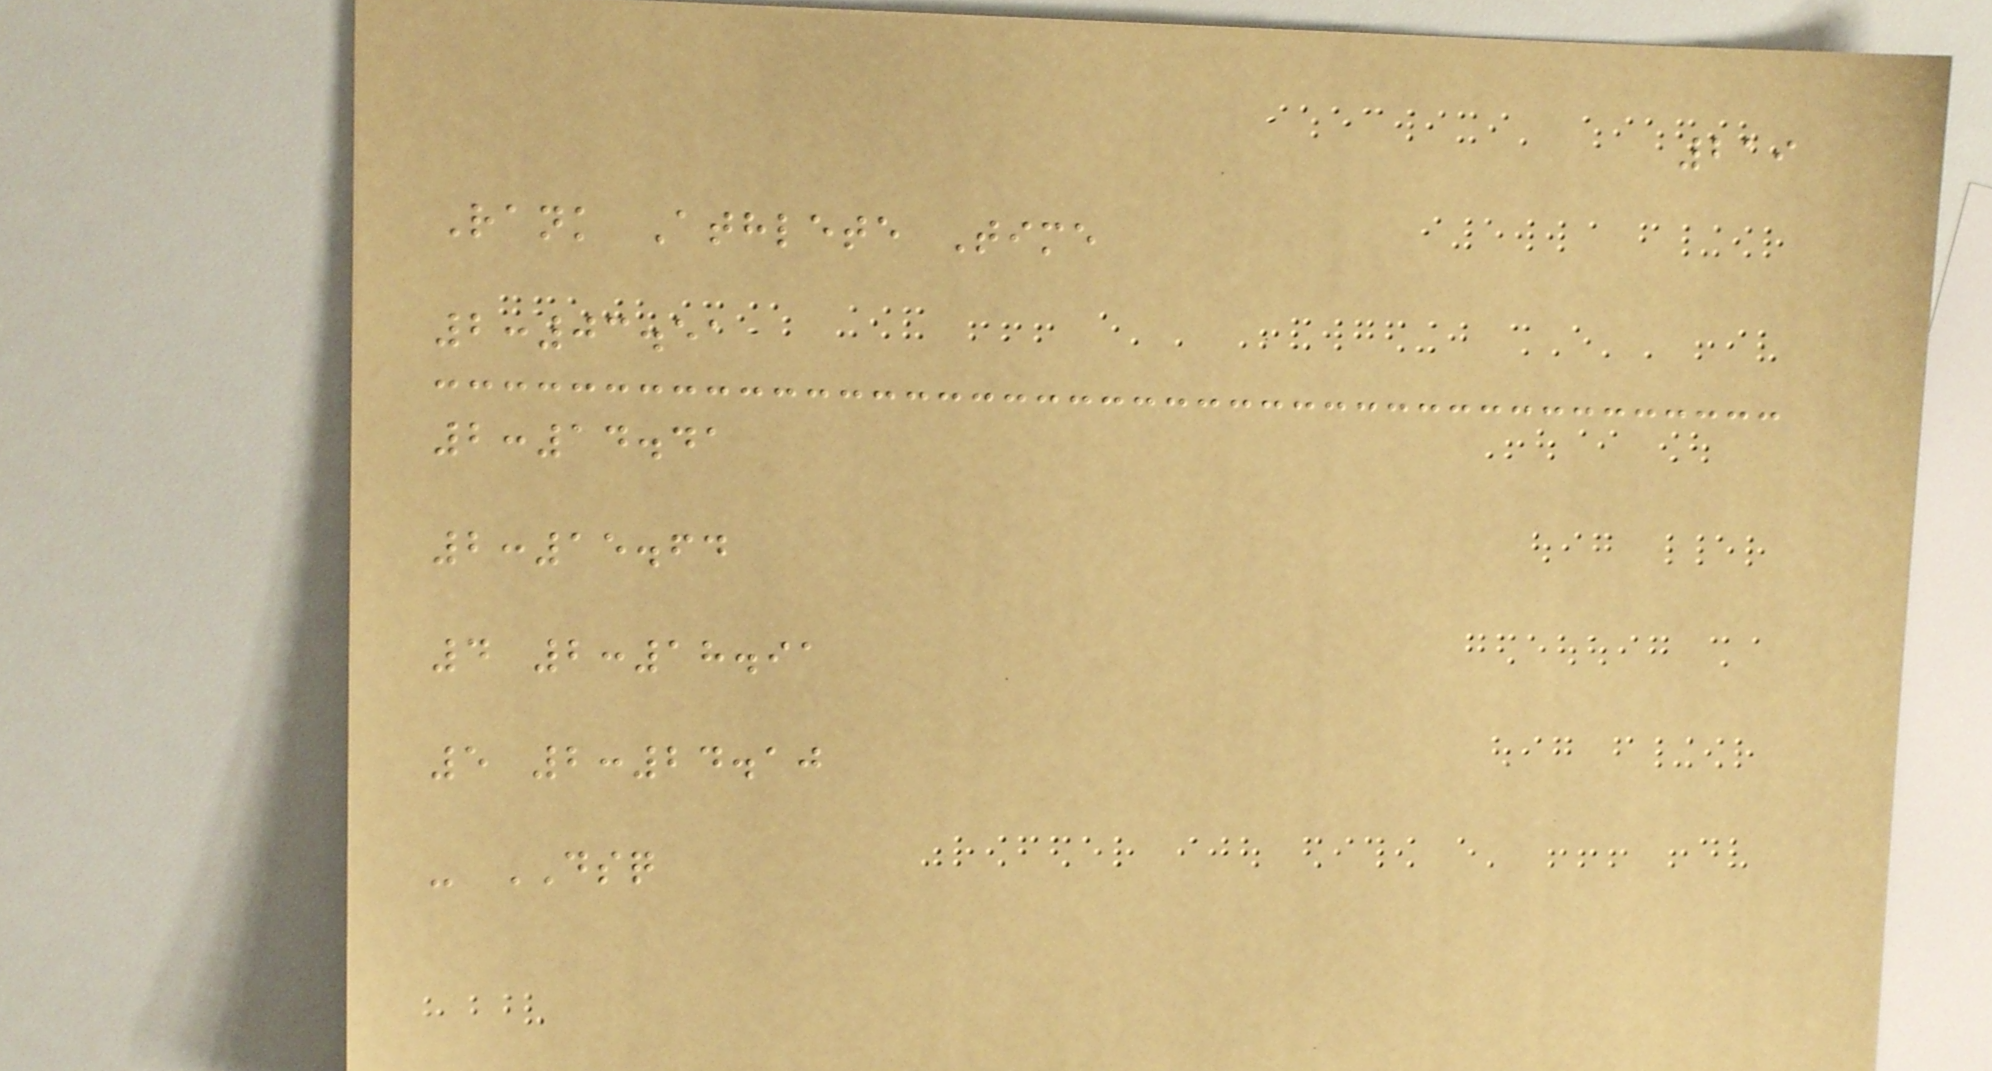219
Rank Athlete Time
2:03.51
2:14.41
2:15.64
4 2:18.91
5 2:24.10
- DSQ
